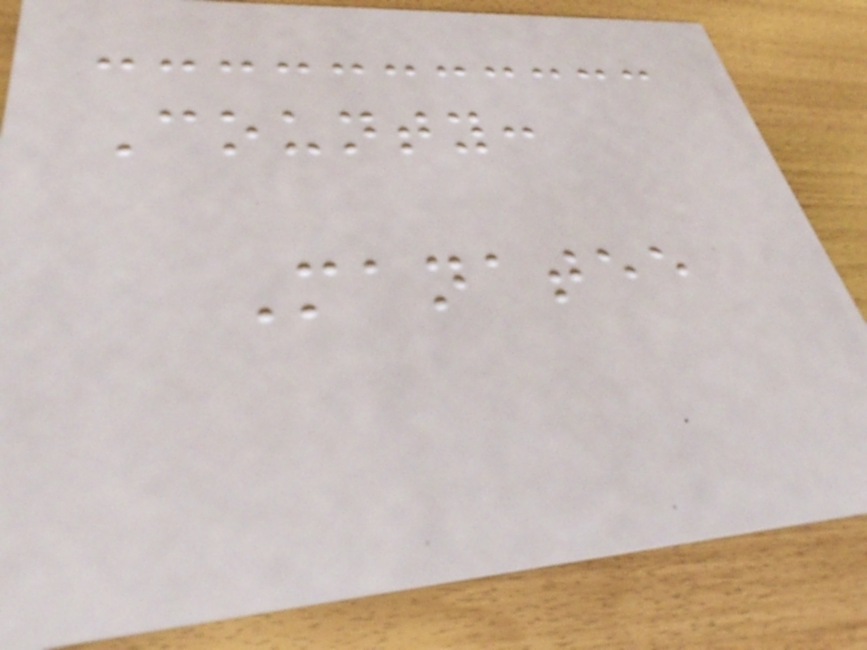County:
Manatee
